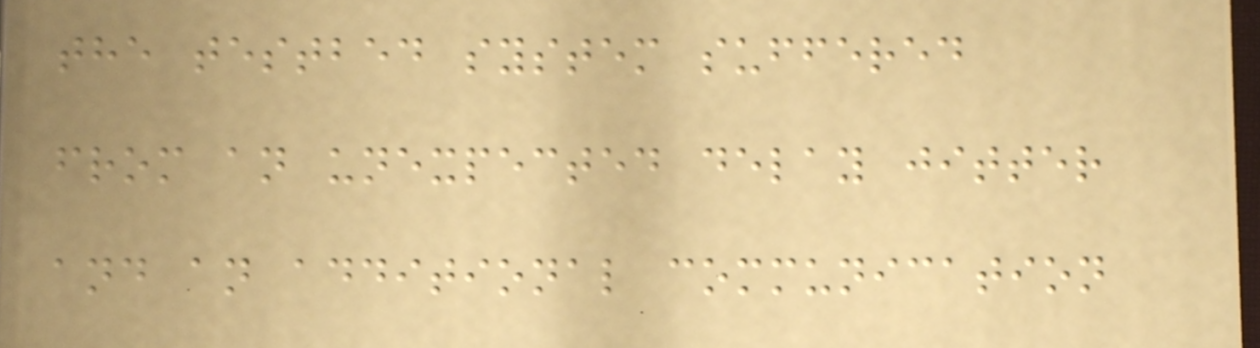the testbed system suffered
from an unexpected delay jitter
and an additional communication
